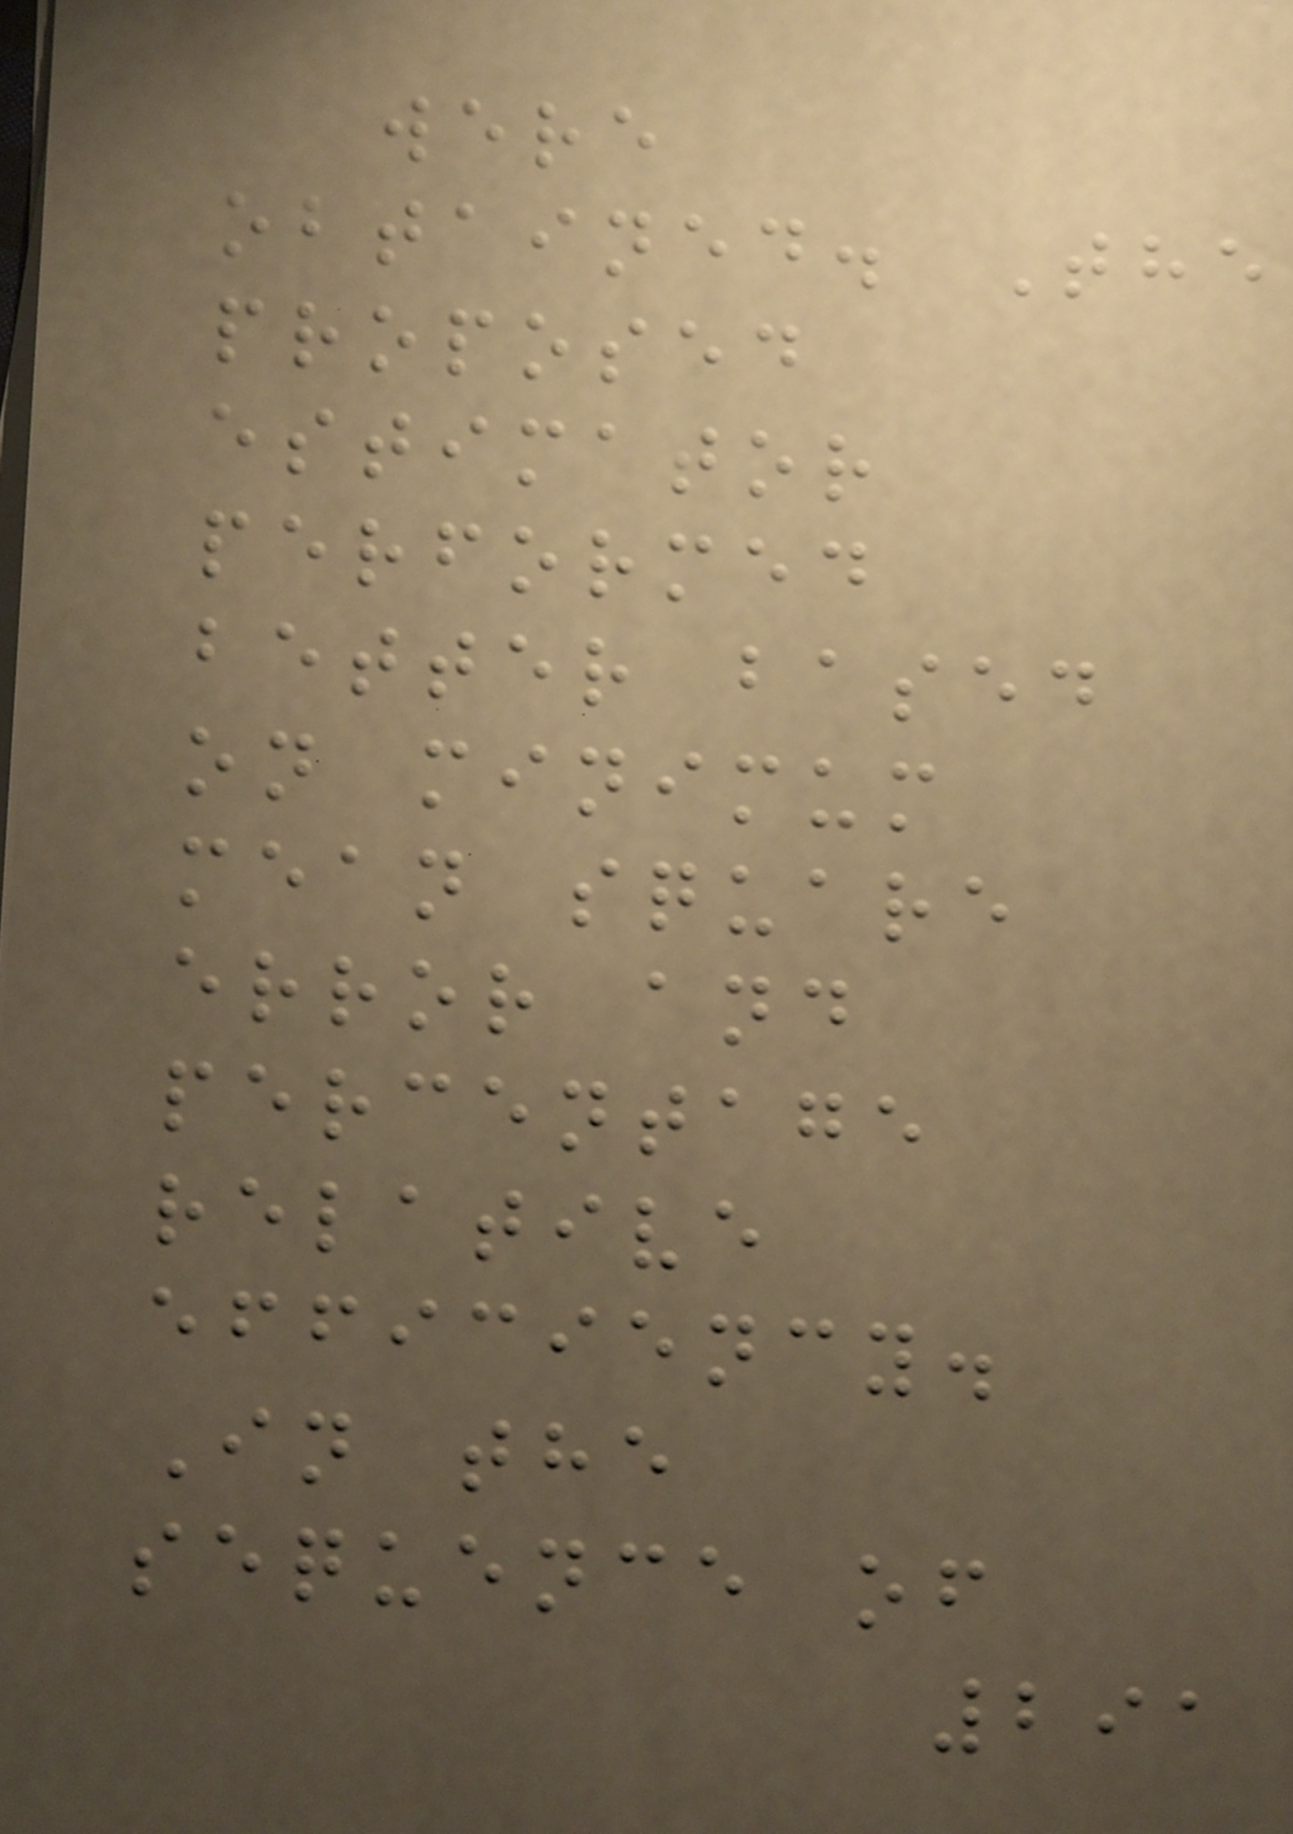were
obtained. The
proposed
estimator
performed
better based
on minimum
mean square
error and
percentage
relative
efficiency.
In the
sequence of
291
